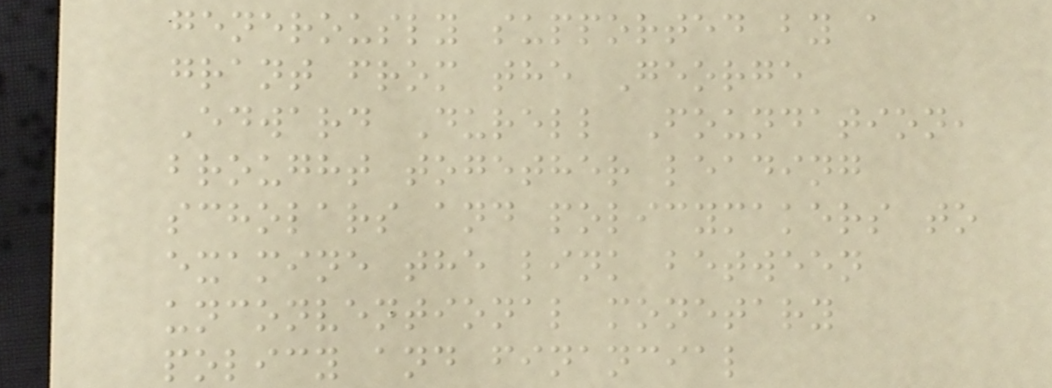generously supported by a
grant from the George
Edward Durell Foundation,
brought together leading
scholars and policymakers to
examine the link between
unconventional monetary
policy and financial
